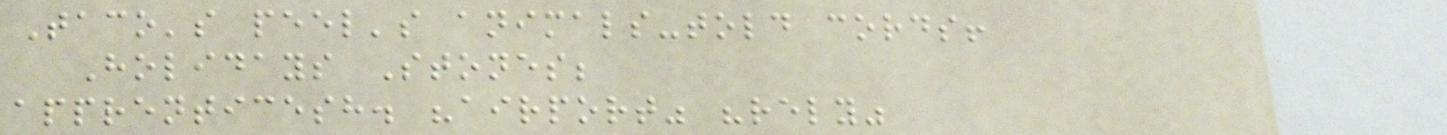Taco's peel's animals-told cords!
Holidays Stones;
apprenticesh. "airport" "rely"
